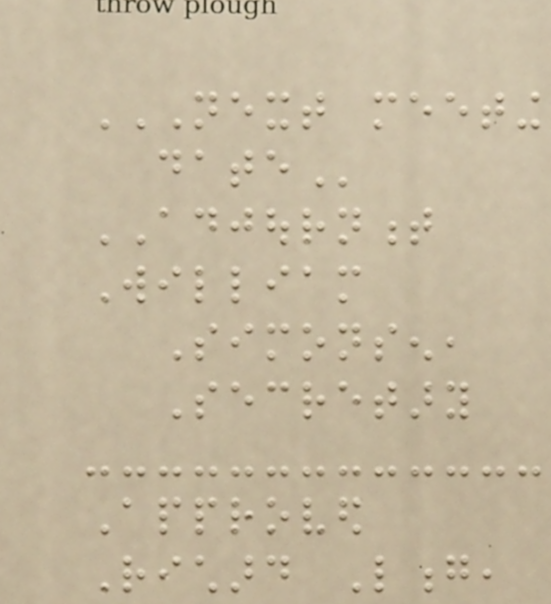NEXT MEETING
DATE
ADJOURNMENT
William
Simonsen,
Secretary
Approved
Richard Long,
